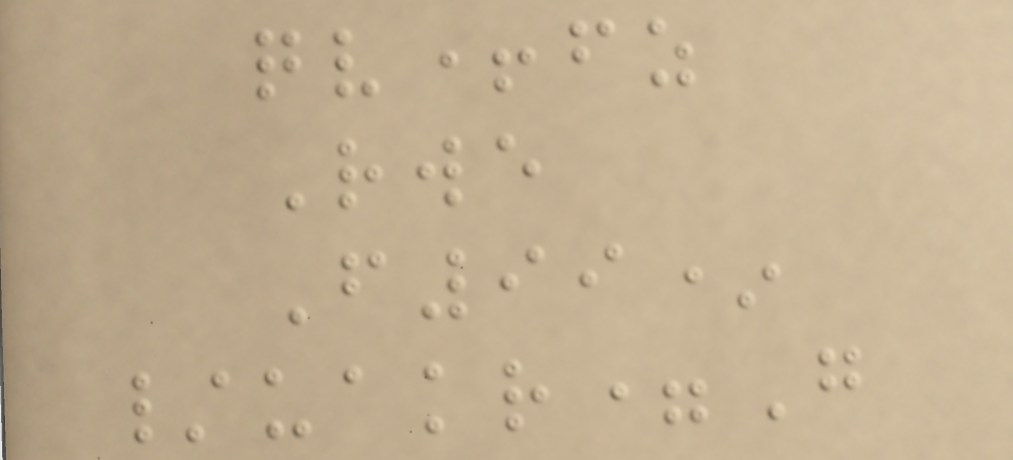qv+fz
Rwe
F99*
/uakr=G
